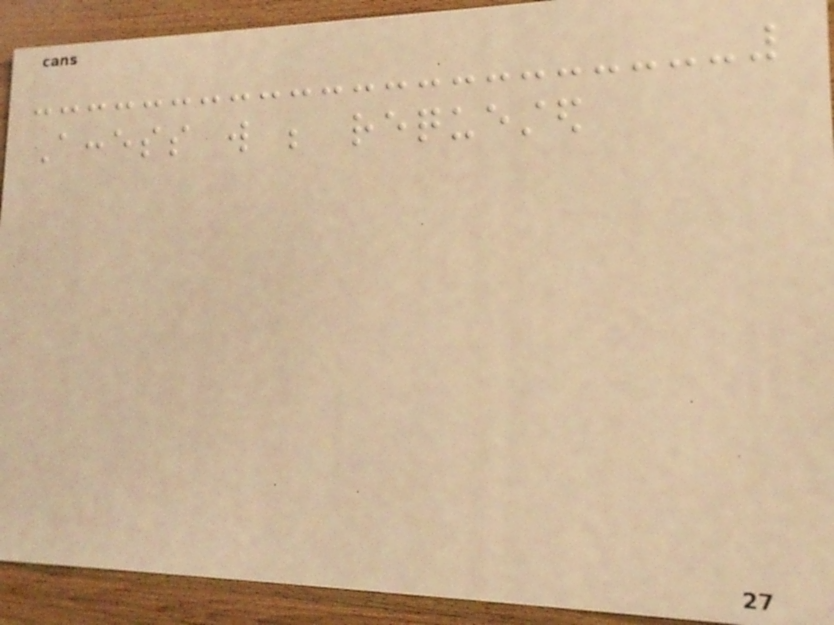Access will be requested
